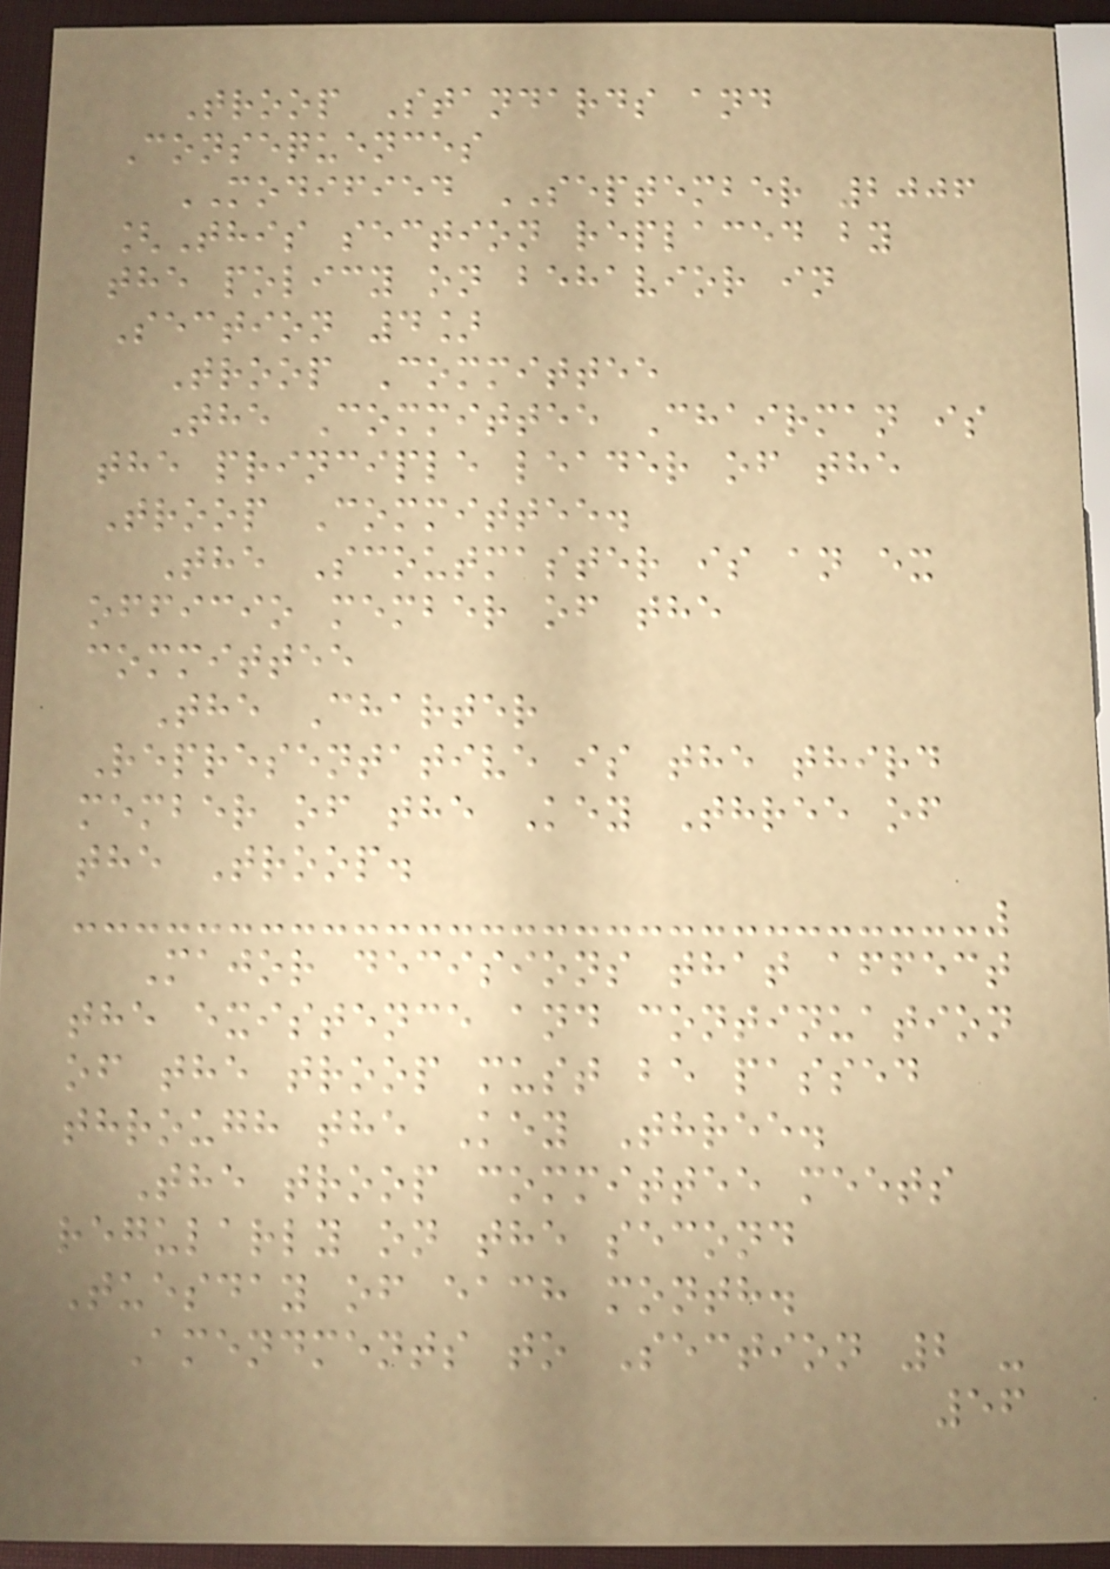Troop Standards and
Consequences
MODIFIED SEPTEMBER 2006
[This section replaced by
the policy on behavior in
Section 4]
Troop Committee
The Committee Chairman is
the principle leader of the
Troop Committee.
The Scoutmaster is an ex
officio member of the
committee
The Charter
Representative is the third
member of the Key Three of
the Troop.
Major decisions that affect
the existence and continuation
of the troop must be passed
through the Key Three.
The troop committee meets
regularly on the second
Tuesday of each month.
Amendments to Section 2 -
56
